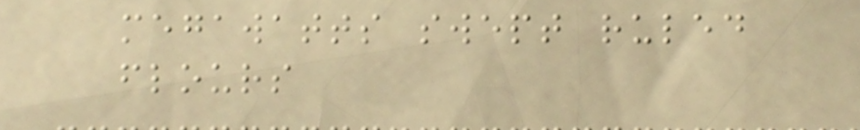megawatts swept ruled
flours
